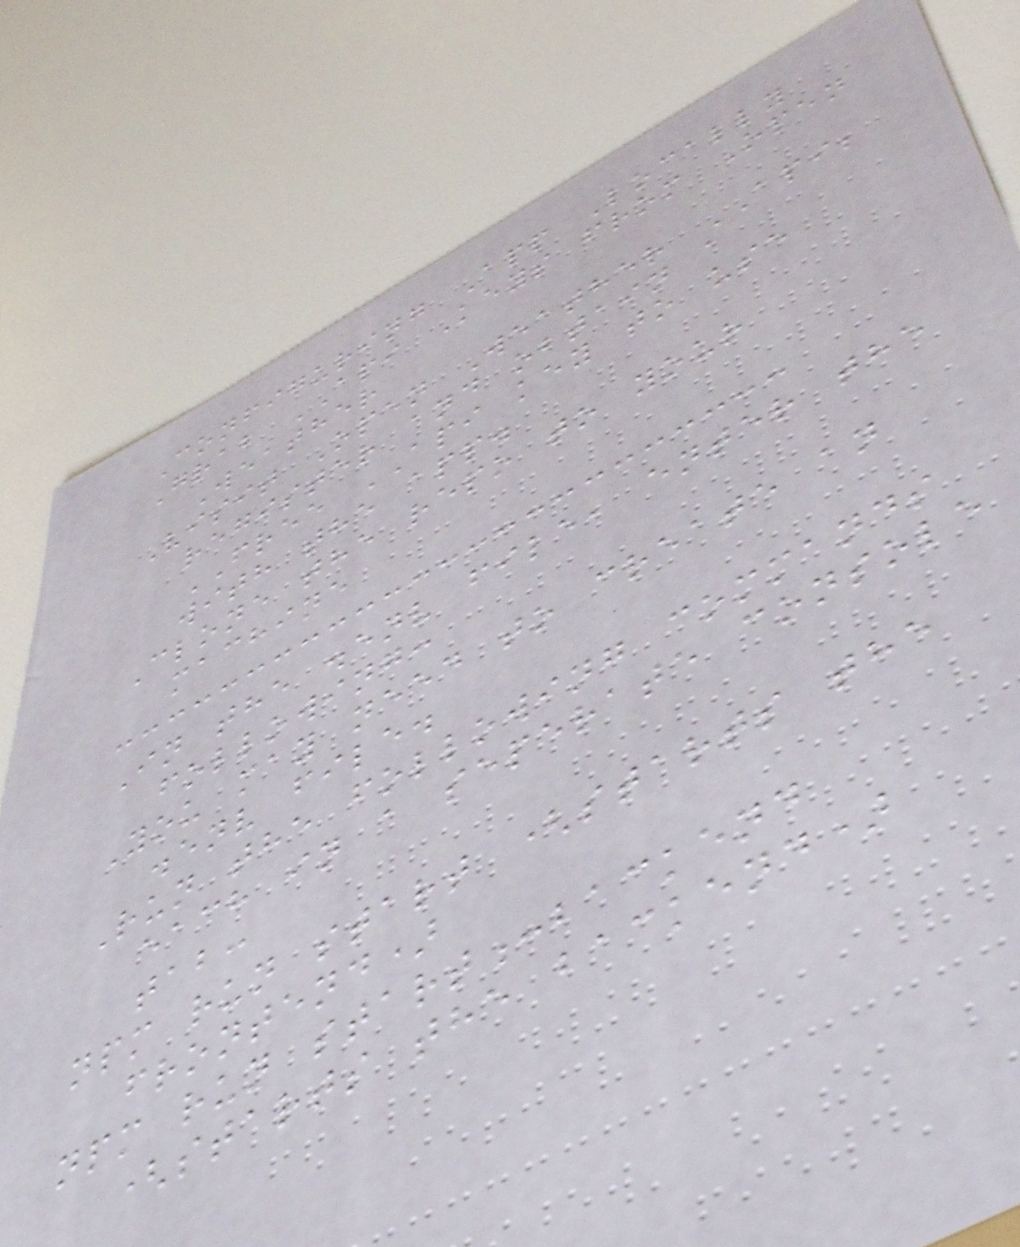Configuring App Locally
Grab API Keys from Open
Weather
Visit Open Weather API;
register and obtain a
FREE API key to use
with the app.
Clone the repo to your
machine
In the .env file, enter the
following:
You may need to create an
.env file.
Run the following commands
each in a seperate console
tab:
npm run start (starts the
frontend)
npm run start:backend
(starts the backend)
